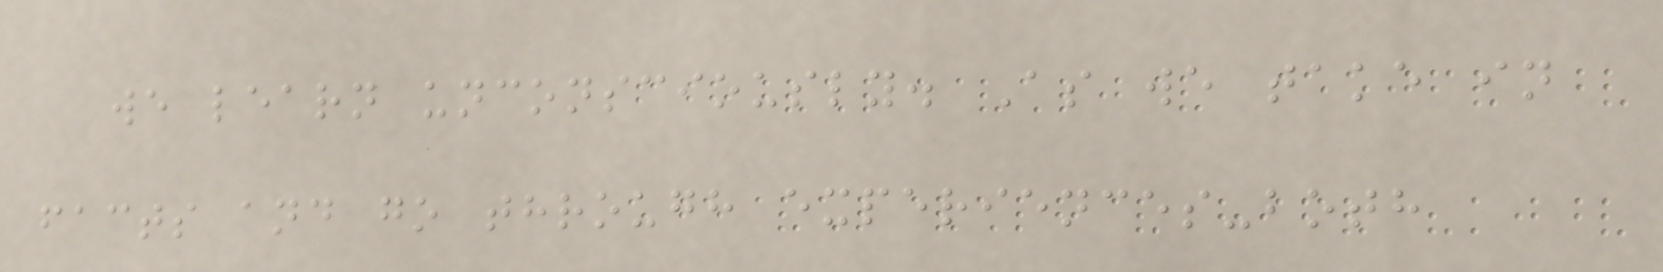we learn unconsciously. As we take in
facts and go through experiences-both
